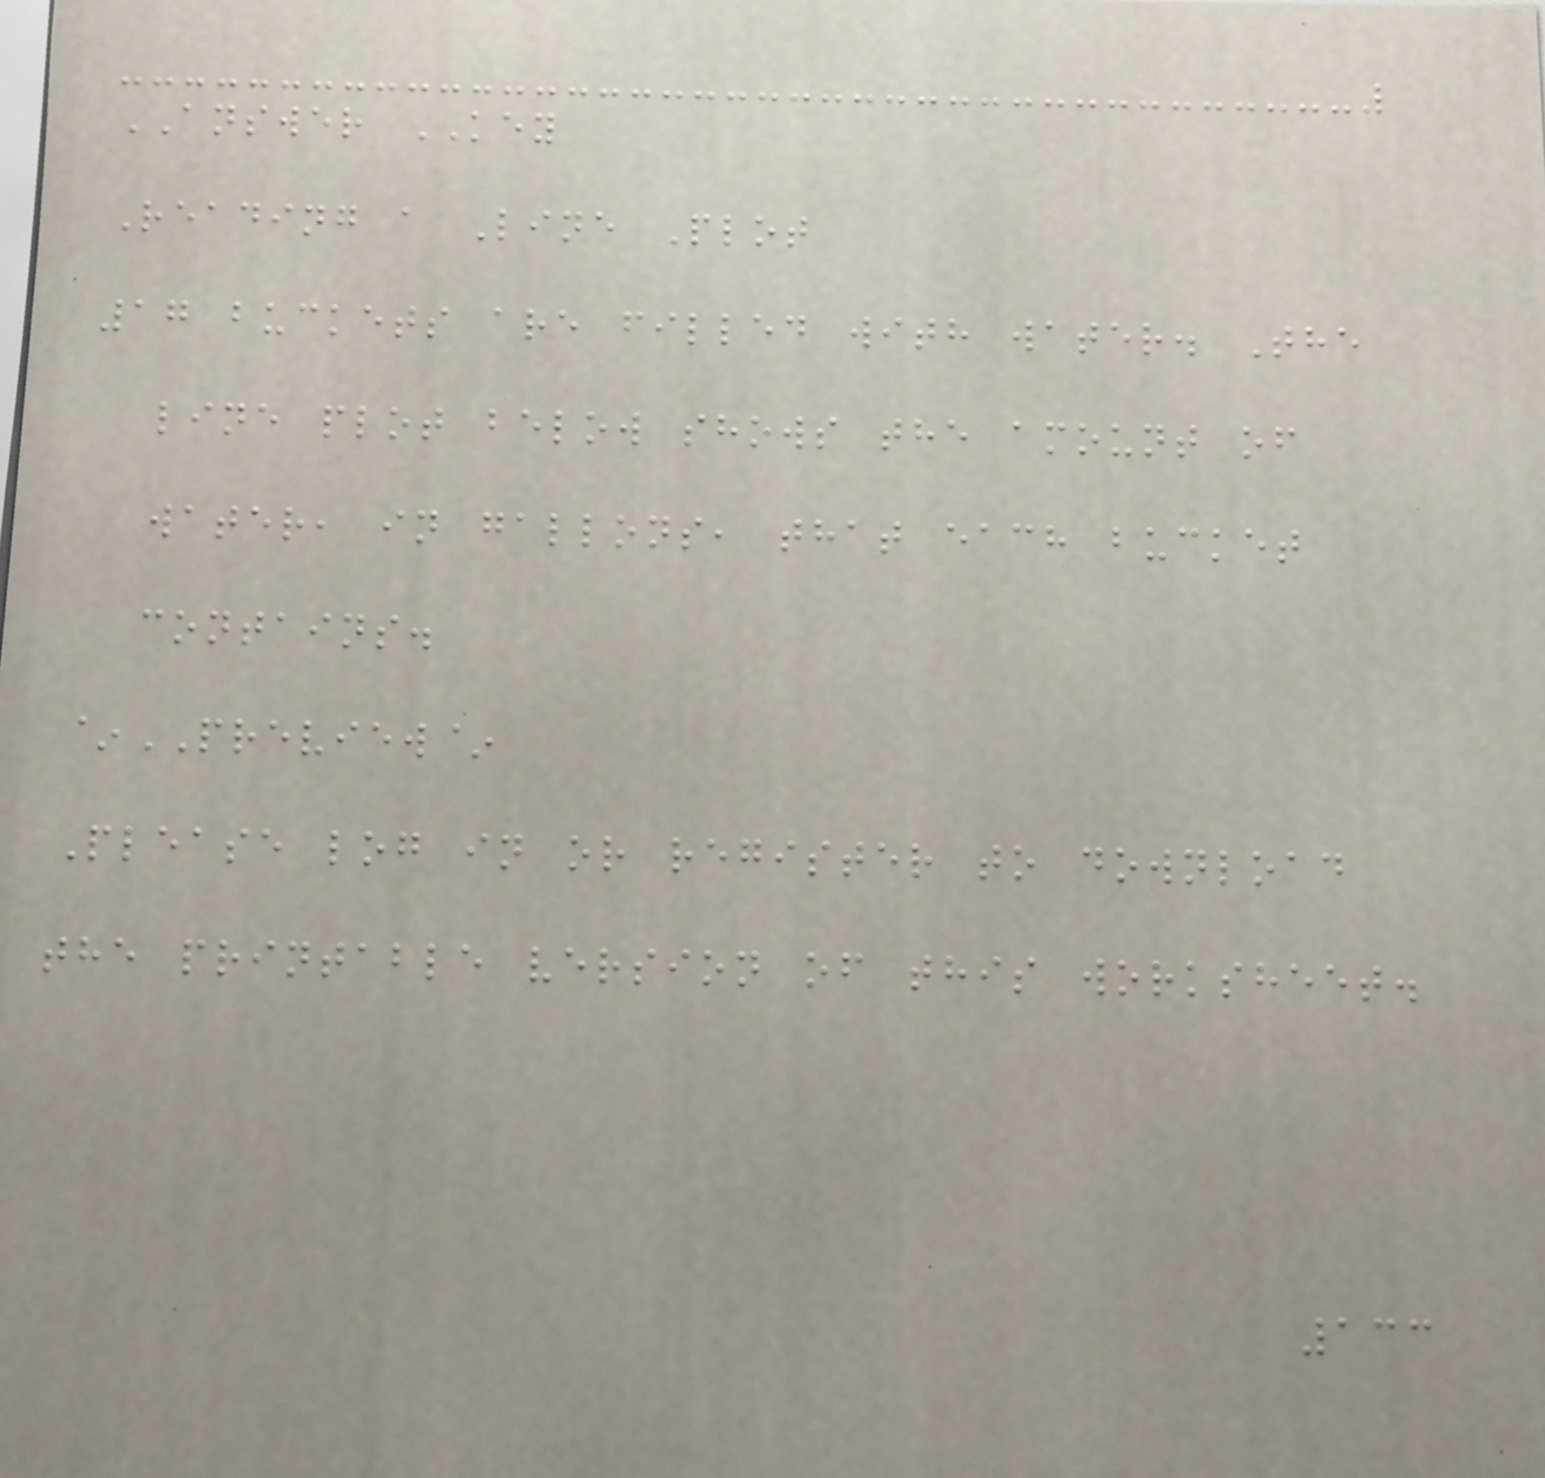ANSWER KEY
Reading a Line Plot
17 buckets are filled with water. The
line plot below shows the amount of
water, in gallons, that each bucket
contains.
~PREVIEW~
Please log in or register to download
the printable version of this worksheet.
133
